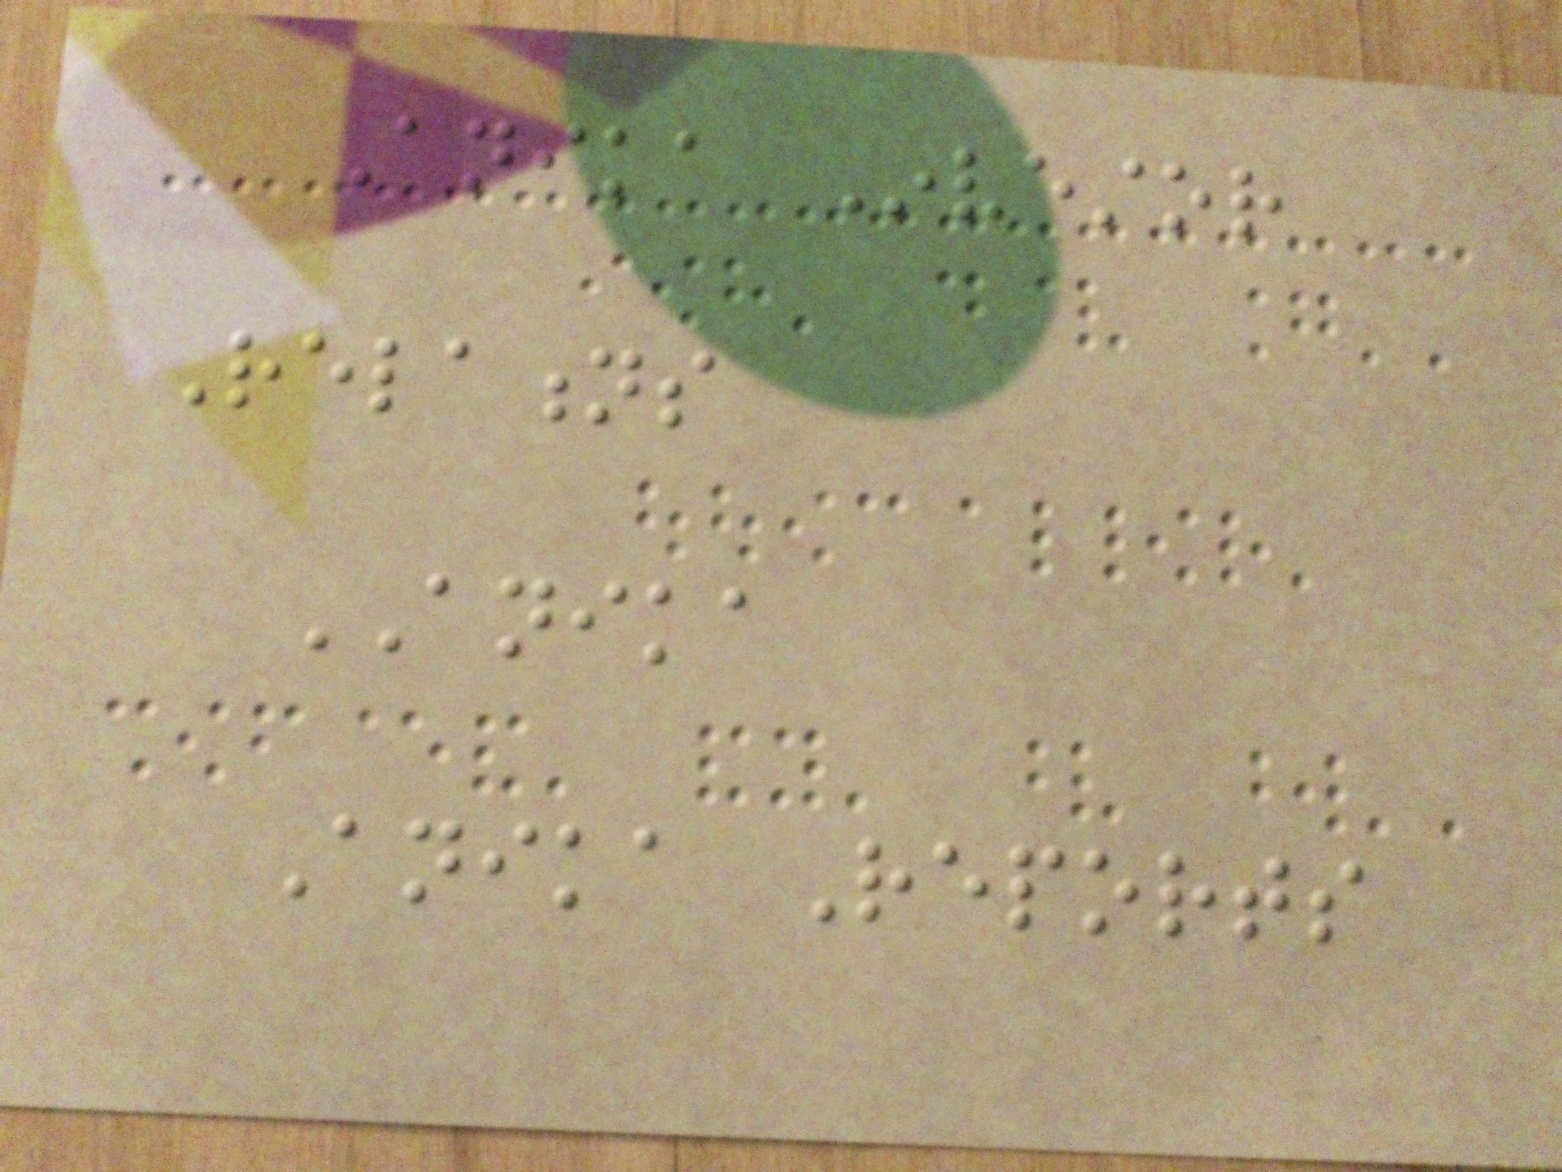Anika Investor
Relations
ANIKA
Anika Reports
